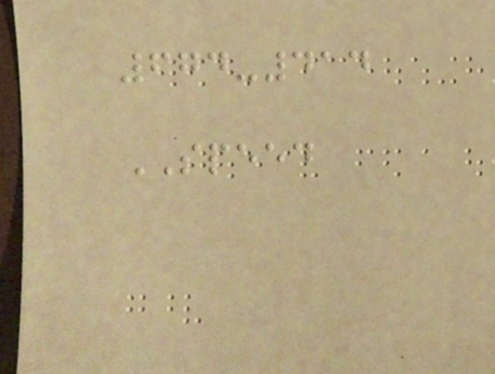674-414
SPEED
